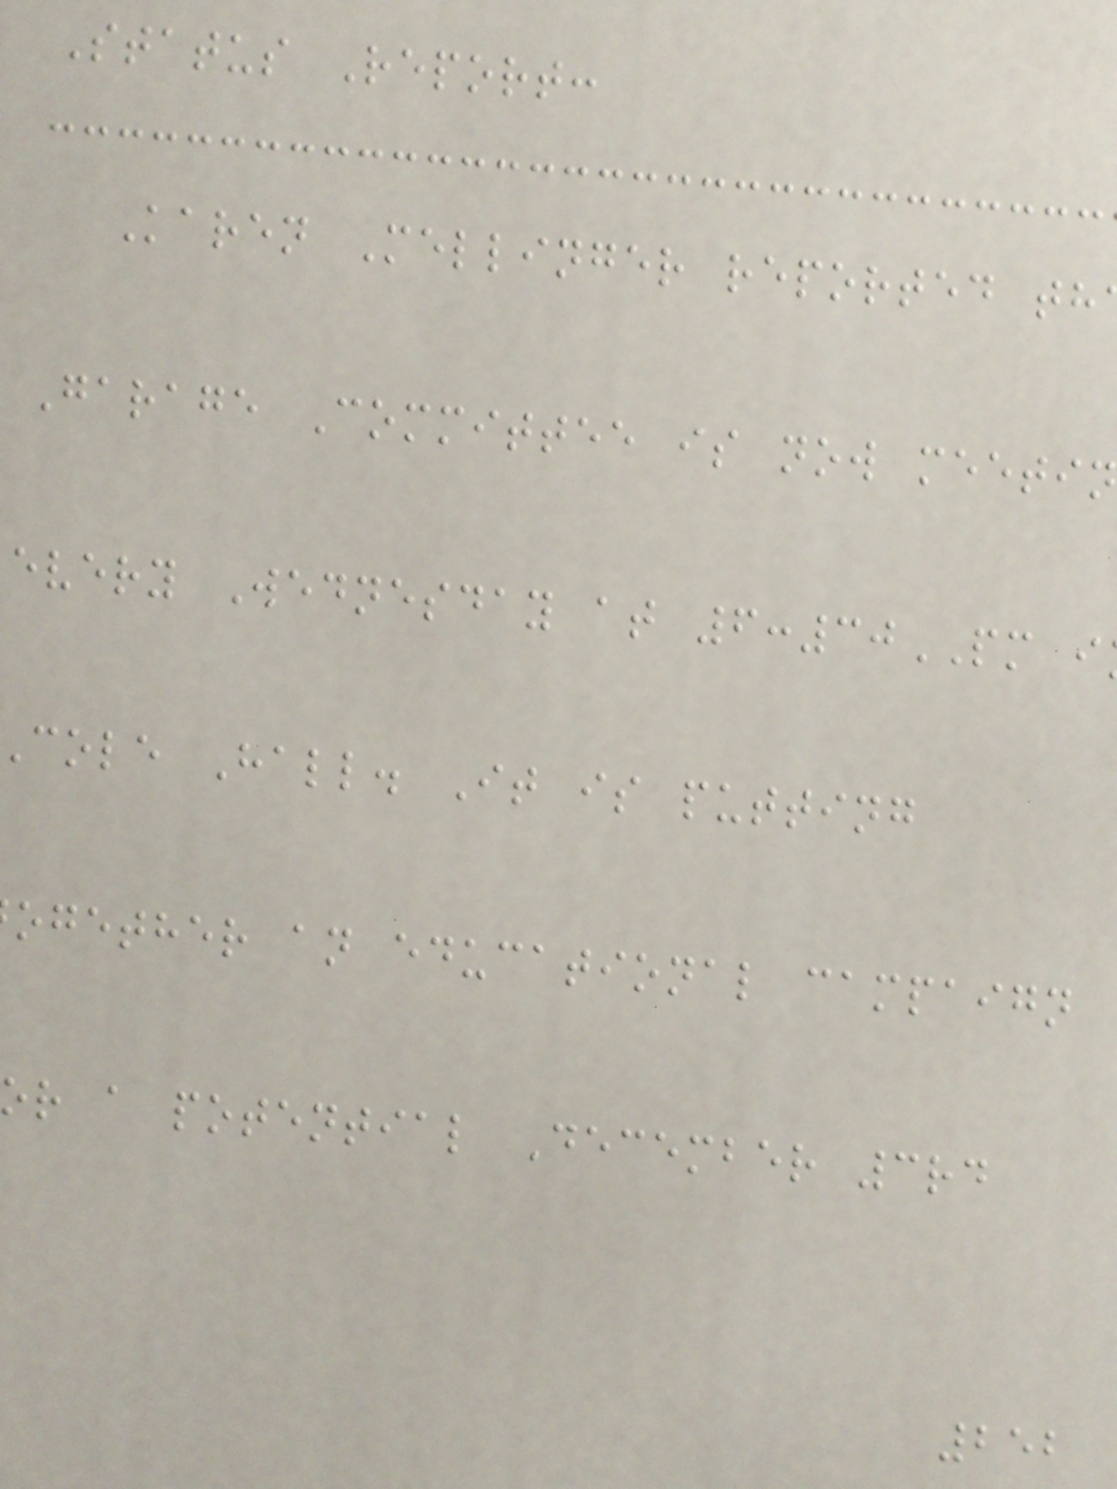Status Report:
Karen Mellinger reported th
Garage Committee is now meetin
every Wednesday at 6:30PM i
cole Hall. It is putting
ogether an educational campaign
or a potential December 3rd
252
